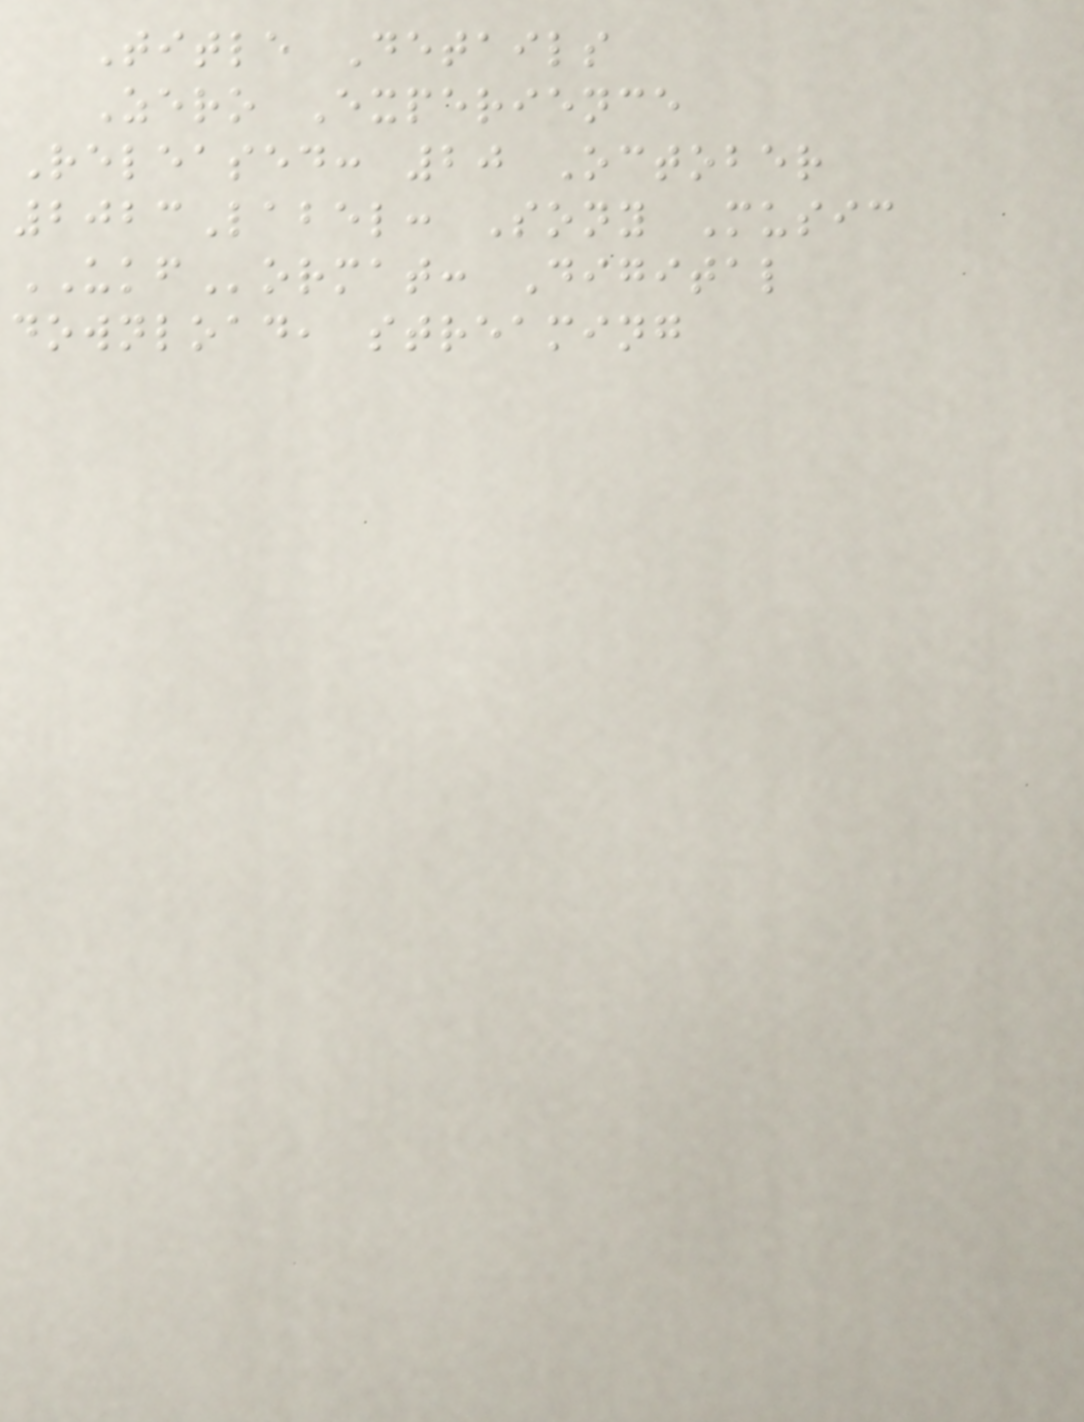Title Details
Zero Experience
Released: 20 October
2023Label: Sony Music
UKFormat: Digital
download, streaming
